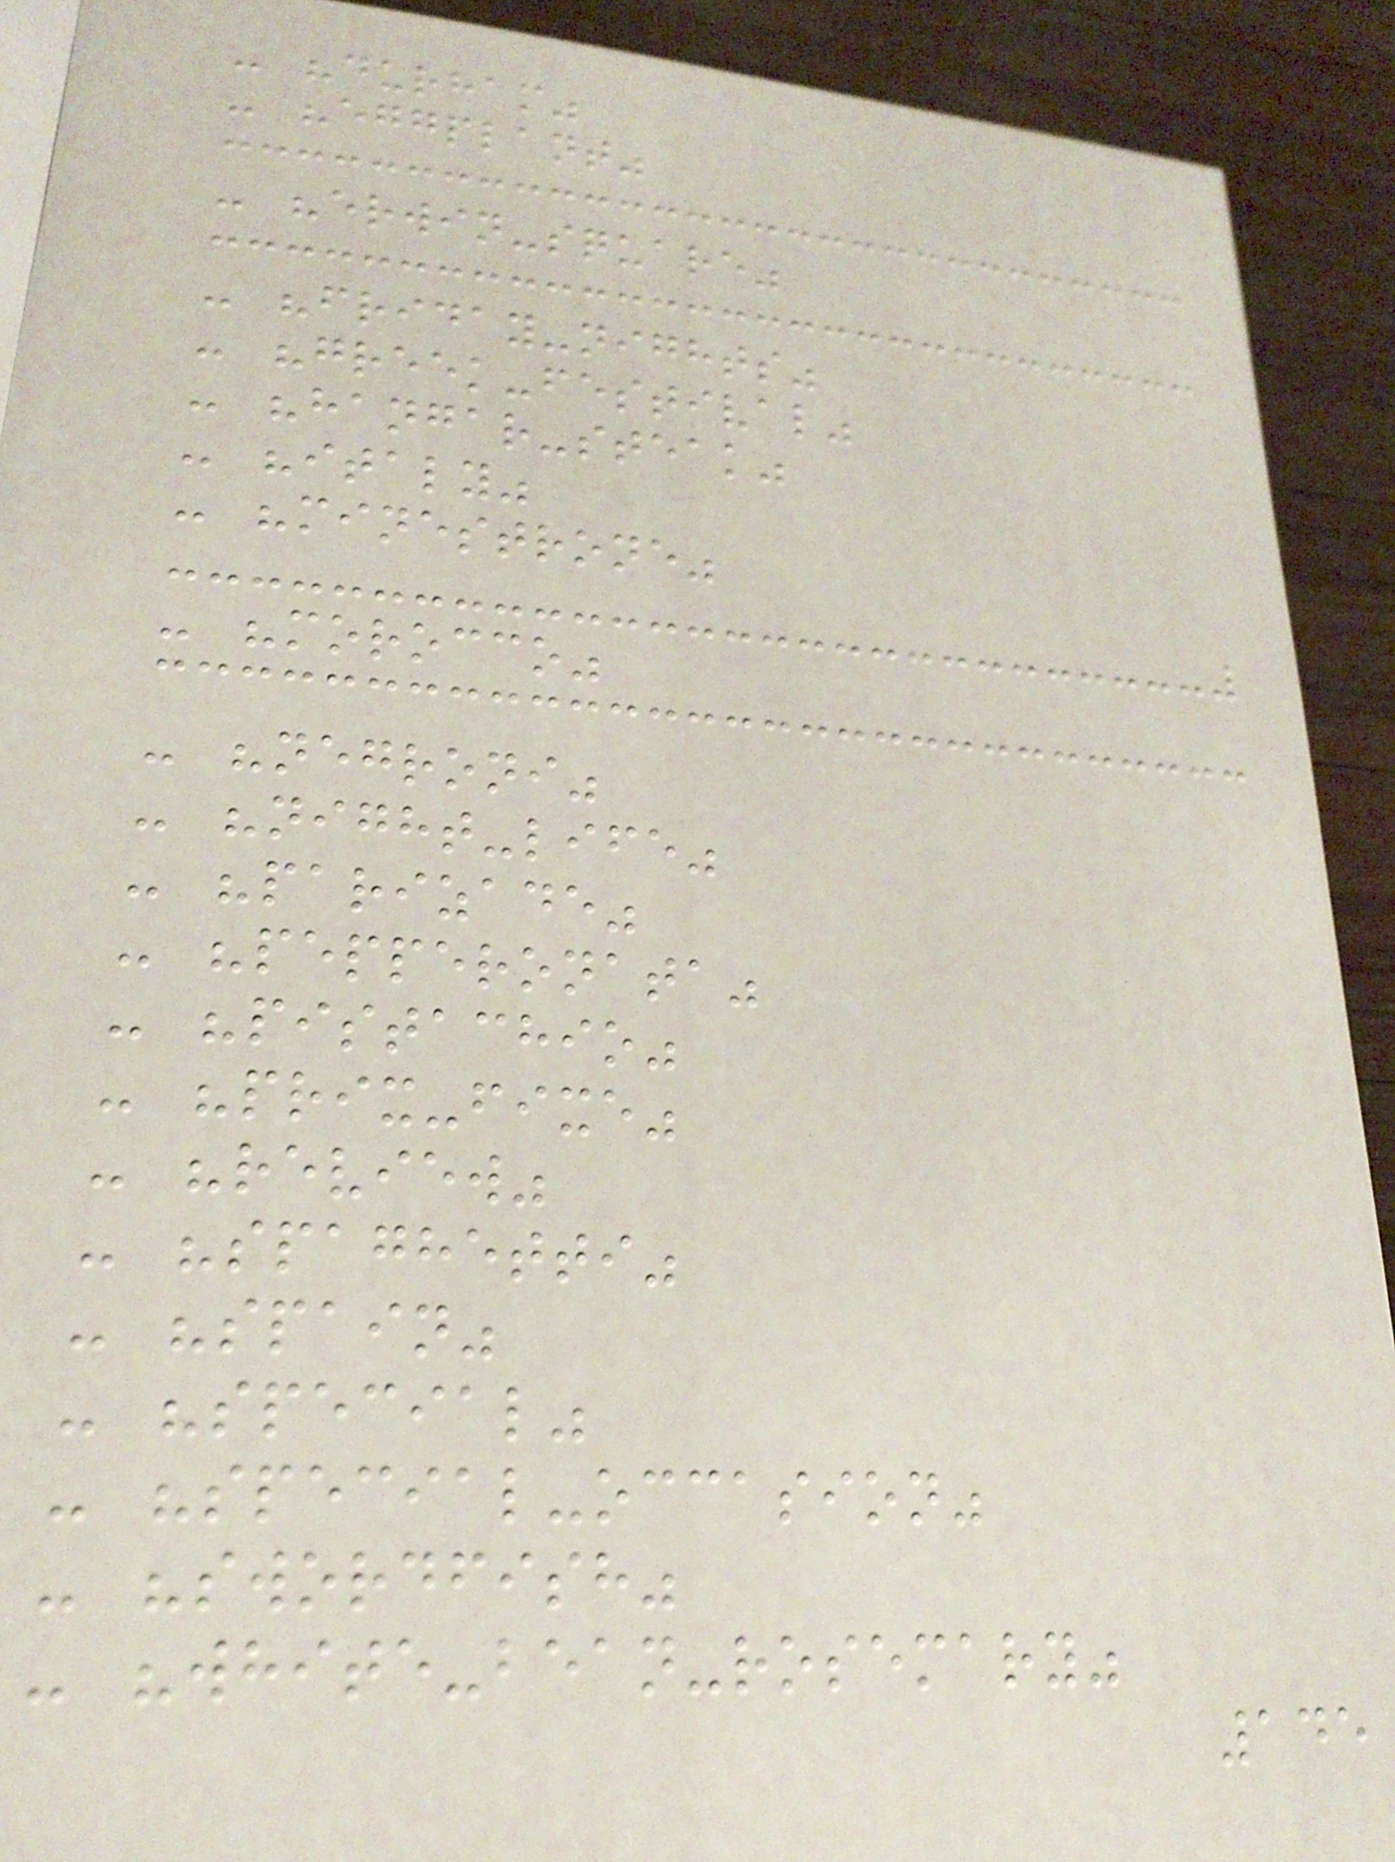- "durham"
- "eggplant"
- "erwin-square"
- "friday-nights"
- "greek-festival"
- "hangar-steak"
- "italy"
- "minestrone"
- "morocco"
- "negroni"
- "night-life"
- "parizade"
- "pepperonata"
- "pistachio"
- "prix-fixe"
- "review"
- "spaghetti"
- "spain"
- "special"
- "special-occasion"
- "swordfish"
- "white-bean-rosemary"
145
